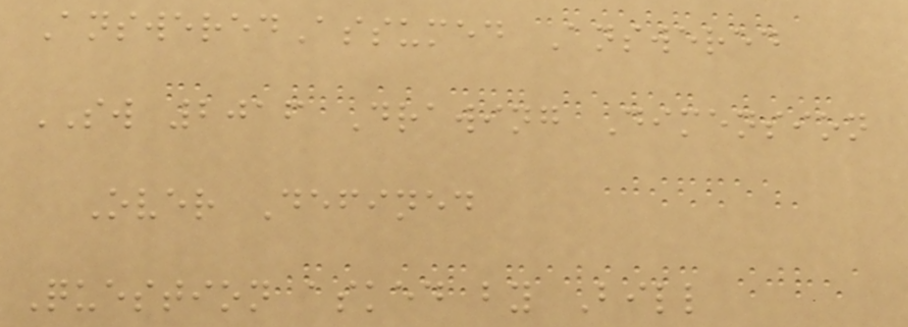AnsweredAssumed Answered
SW 2016 Drawing Dimension
Over Defined
Question asked by Bill
